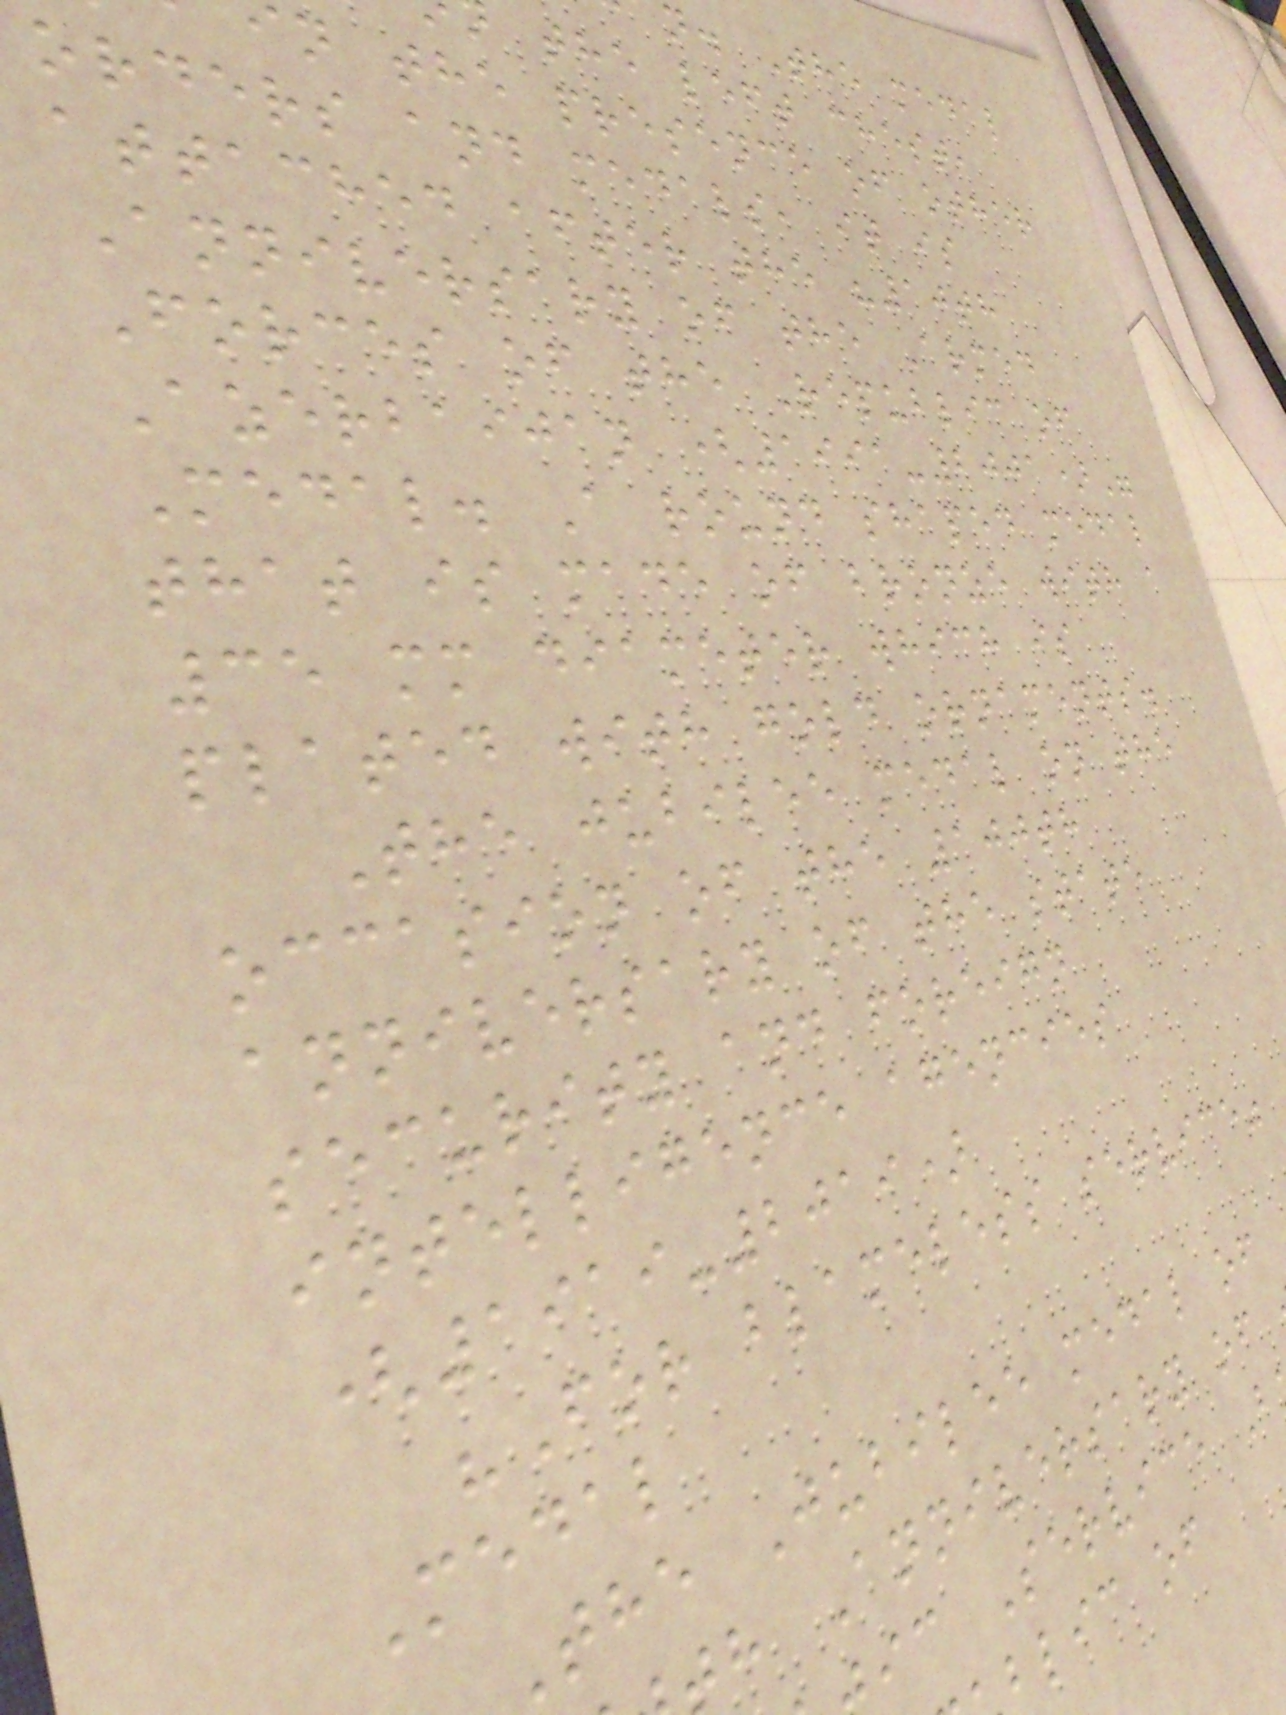n. The medal
the left chest,
n the presence of other
orders and medals, it is
attached after the "10th
Anniversary of the Armed
Forces of the Republic of
Azerbaijan (1991-2001)"
Medal. A round shaped medal
that is made of bronze with a
35 mm diameter which is
plated with gold ornaments.
The jubilee medal on the
occasion of the 100th
anniversary of the state
security and foreign
intelligence agencies
(1919-2019)
"For blameless service"
Medal
The Jubilee medal of
h Anniversary of
ic Service B
blic of
